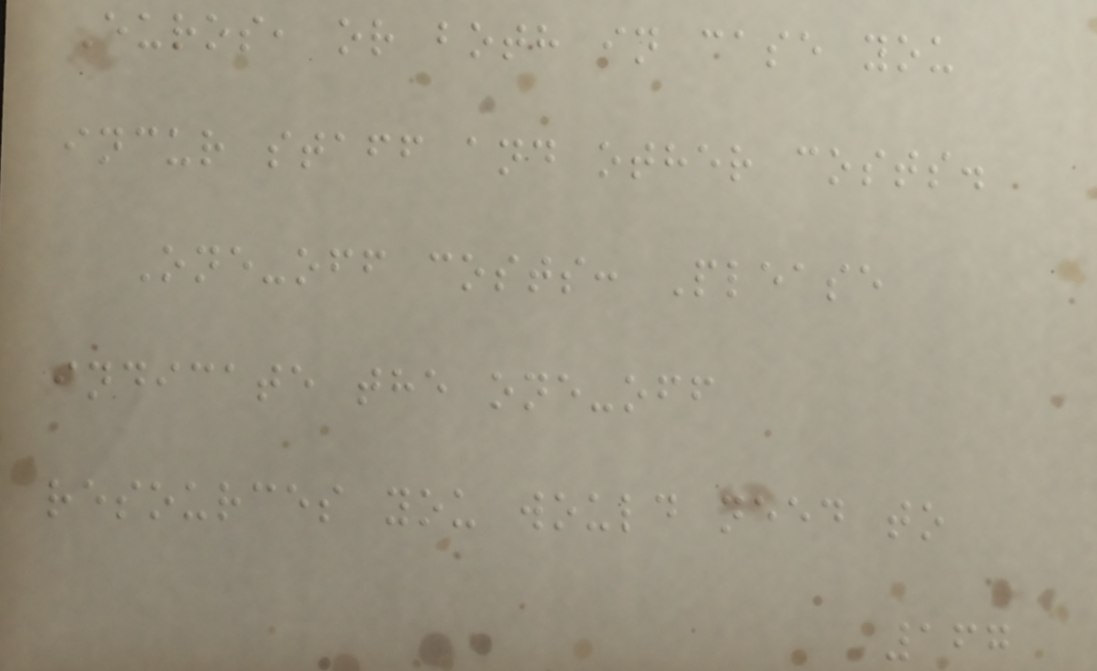Euros, or both in case you
incur staff and other costs.
One-off costs: Please
indicate the one-off
resources you would need to
167
